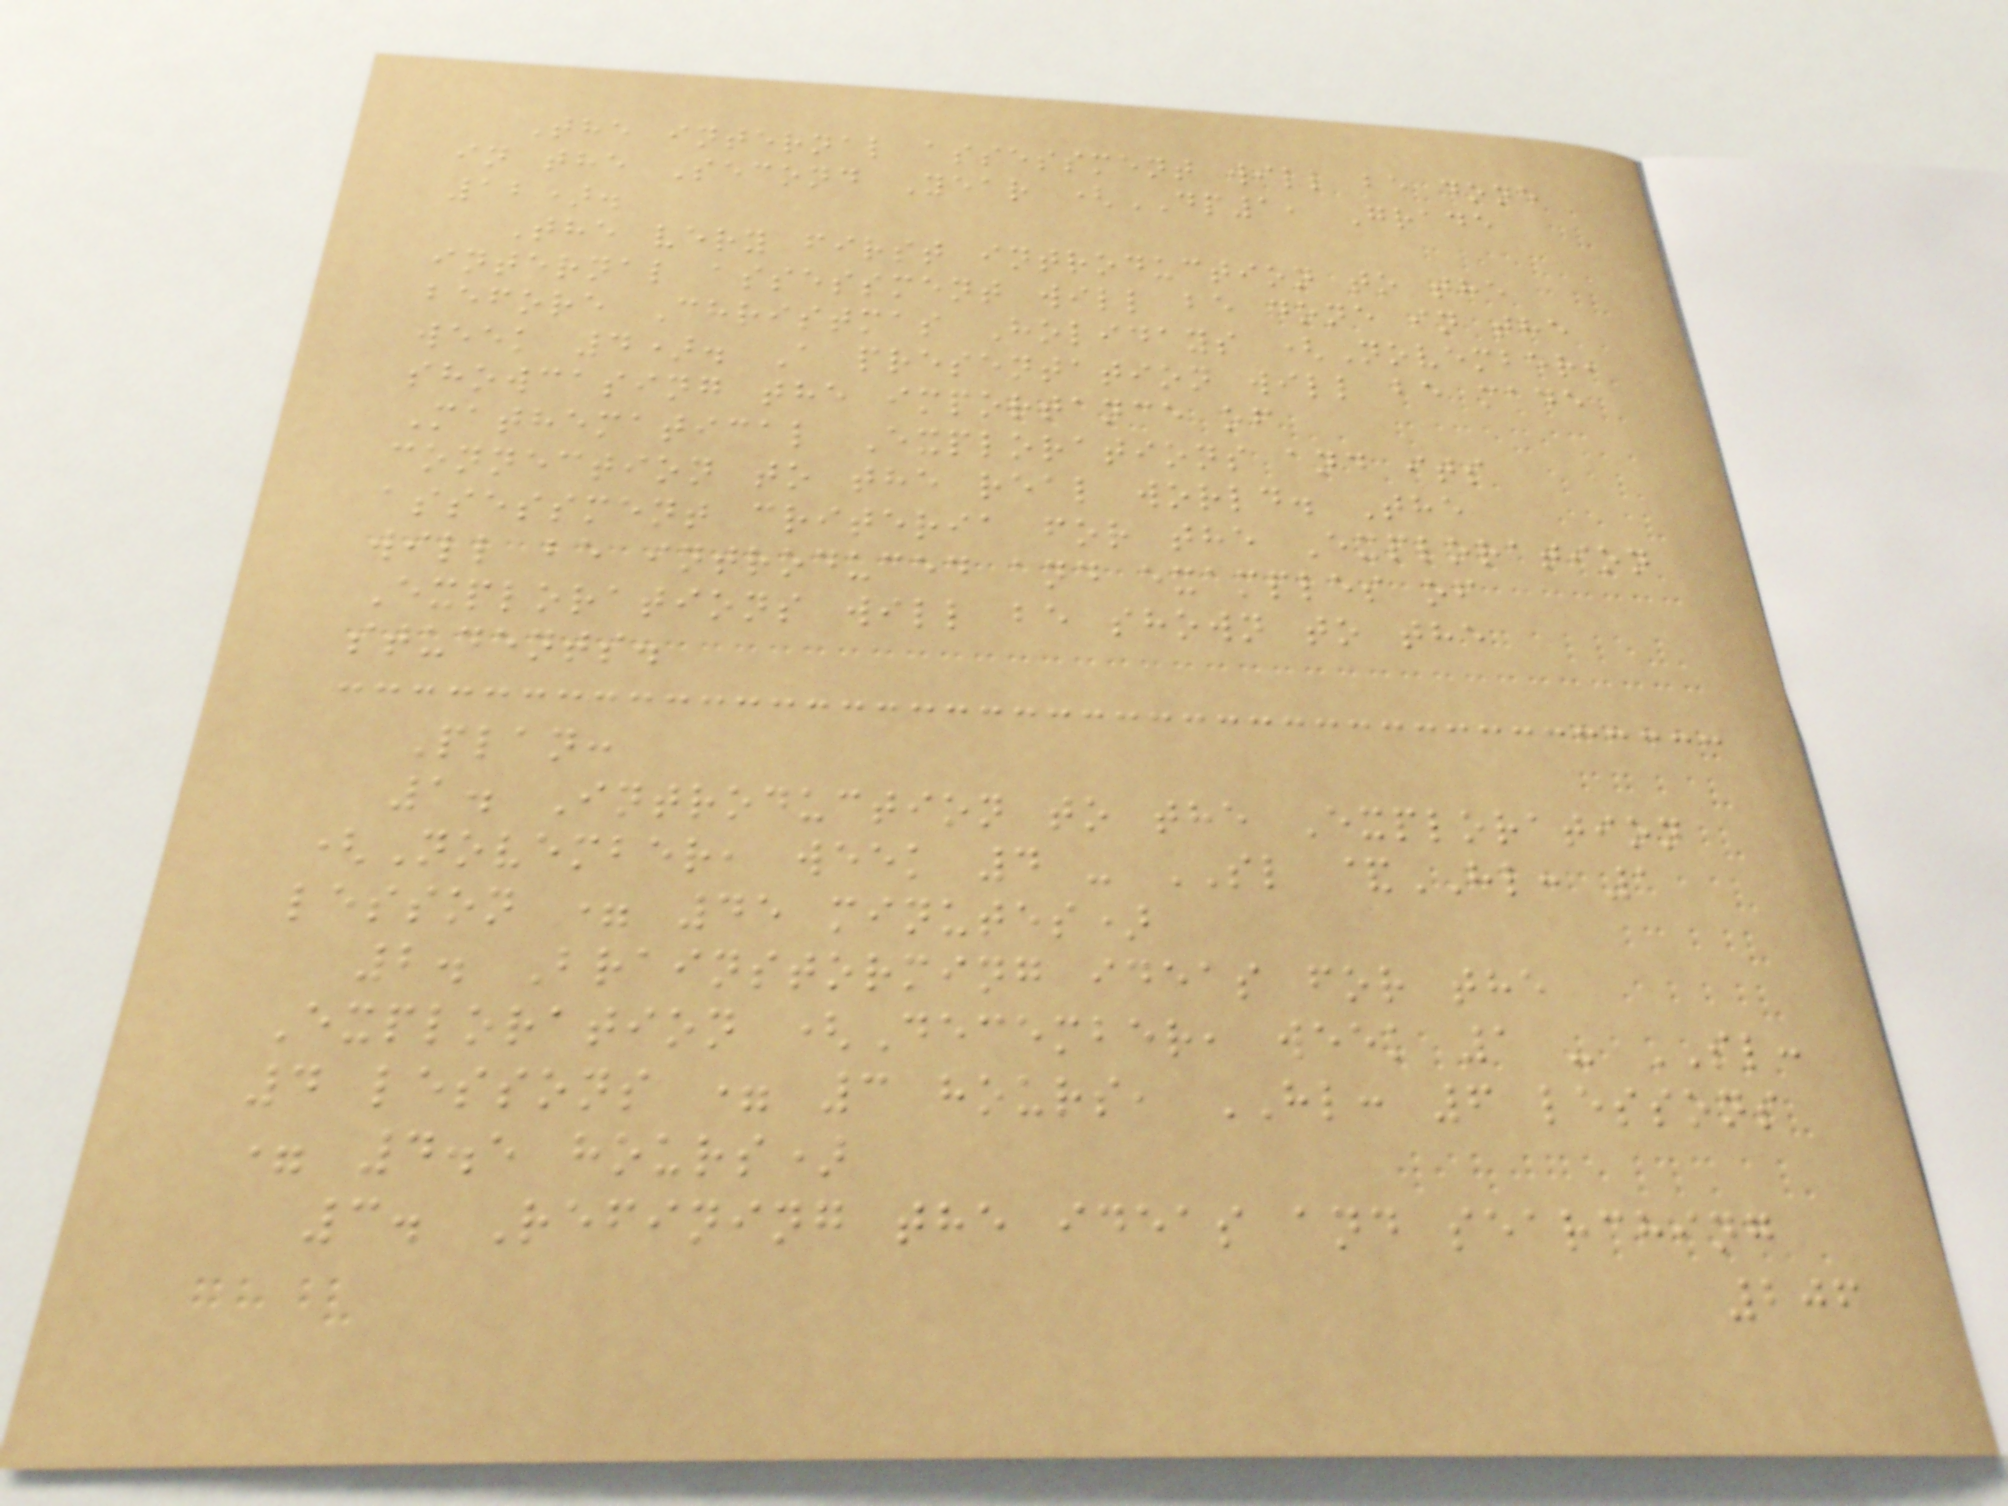The internal assessment will be done
in the Second Year (DP1, Grade
12).
The very first introduction to the
internal assessment will be done in the
before Christmas Holidays (November,
week 4). A presentation will be made
showcasing the importance of
Mathematical Explorations and its
connection to the real world. The
assessment criteria for the Exploration
will be introduced and examples of
Explorations will be shown to the
students.
Plan:
1. Introduction to the Exploration
(November, week 4 - SL &HL: 1
lesson = 45 minutes)
2. Brainstorming ideas for the
Exploration (December, week 1 - SL:
4 lessons = 3 hours, HL: 6 lessons
= 4.5 hours)
3. Refining the ideas and searching
206
